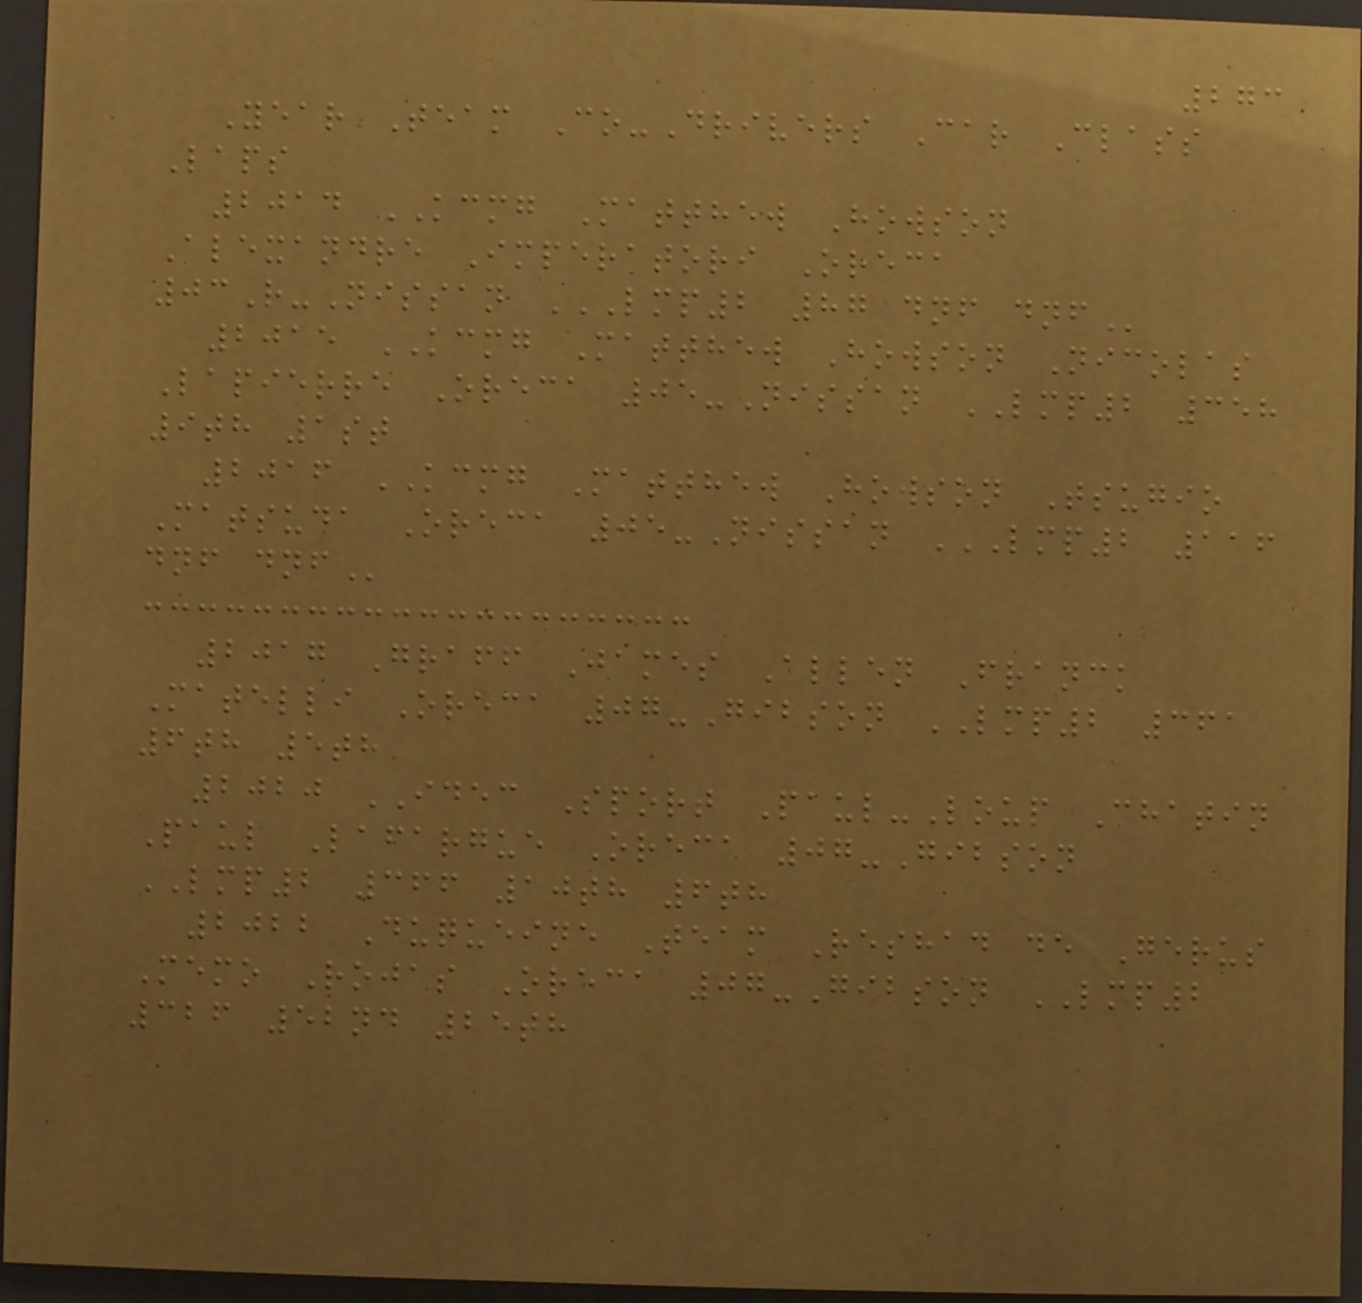273
Year Team Co-Drivers Car Class
Laps
2014 KCMG Matthew Howson
Alexandre Imperatori Oreca
03R-Nissan LMP2 87 DNF DNF
2015 KCMG Matthew Howson Nicolas
Lapierre Oreca 05-Nissan LMP2 358
9th 1st
2016 KCMG Matthew Howson Tsugio
Matsuda Oreca 05-Nissan LMP2 116
DNF DNF
2017 Graff James Allen Franck
Matelli Oreca 07-Gibson LMP2 361
6th 5th
2020 IDEC Sport Paul-Loup Chatin
Paul Lafargue Oreca 07-Gibson
LMP2 366 10th 6th
2022 Duqueine Team Reshad de Gerus
Memo Rojas Oreca 07-Gibson LMP2
326 52nd 25th
